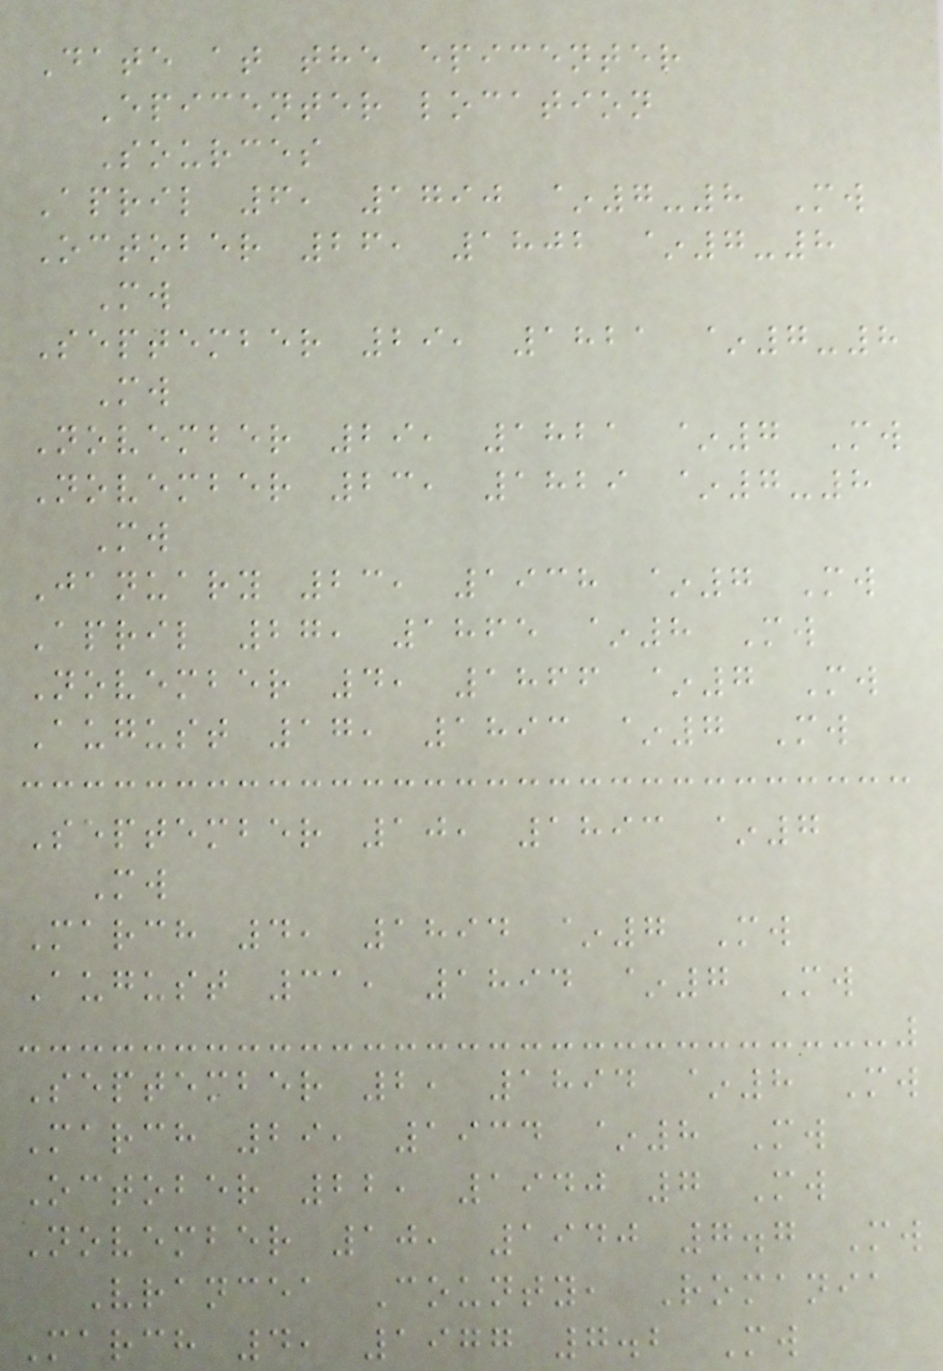Date at the epicenter
Epicenter location
Sources
April 6, 1790 ~7-8 Mw
October 26, 1802 ~7-8
Mw
September 29, 1821 ~7-8
Mw
November 29, 1821 ~7 Mw
November 23, 1829 ~7-8
Mw
January 23, 1938 ~7 Mw
April 27, 1865 ~8 Mw
November 4, 1866 ~7 Mw
August 17, 1893 ~7 Mw
September 10, 1893 ~7
Mw
March 4, 1894 ~7 Mw
August 31, 1894 ~7 Mw
September 2, 1894 ~8 Mw
March 29, 1934 ~8 Mw
October 22, 1940 7 Mw
November 10, 1940 7.7 Mw
Vrancea County, Romania
March 4, 1977 7.2 Mw
